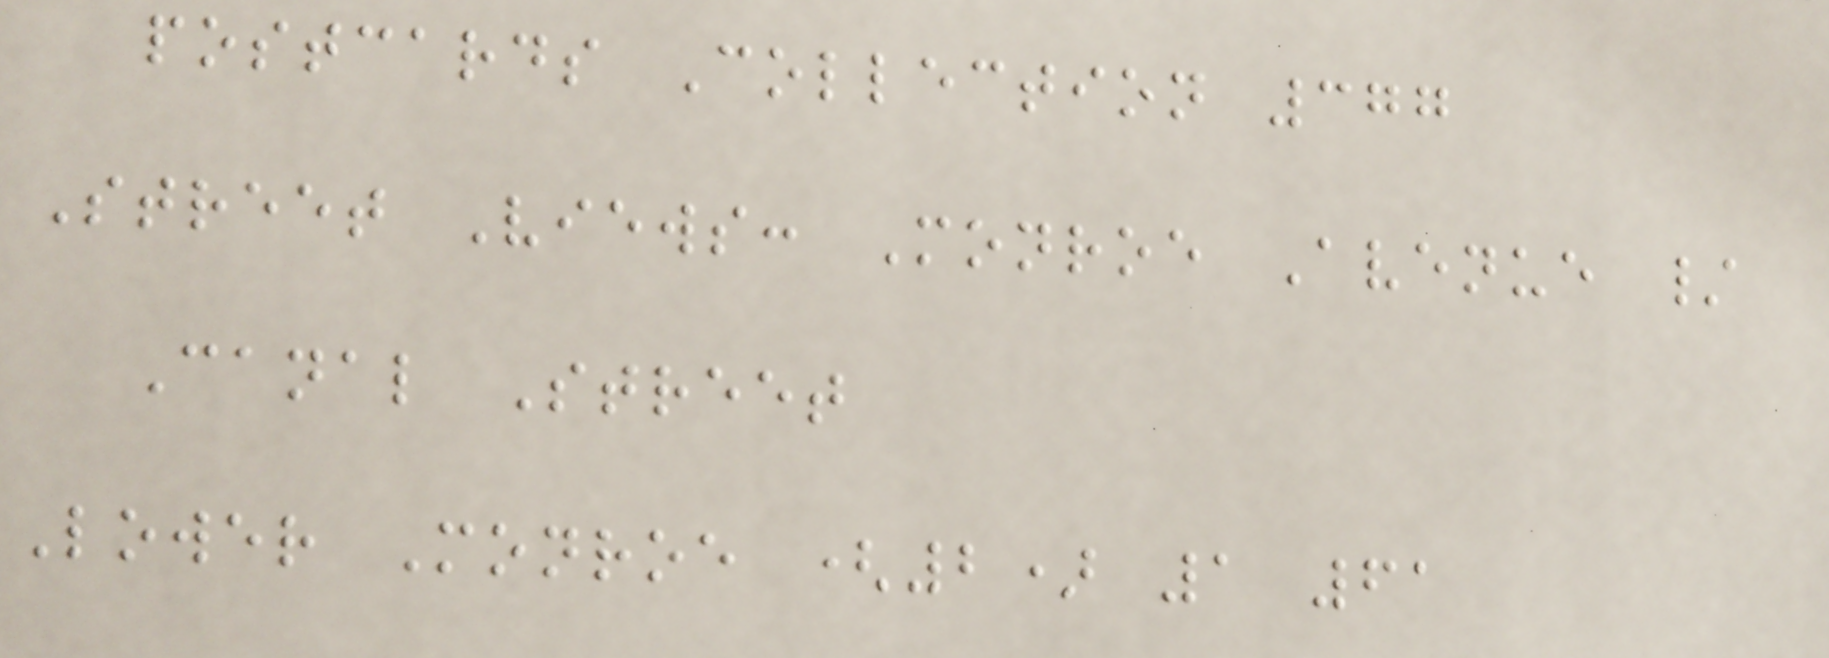postcards Collection 377
Street Views: Monroe Avenue /
Canal Street
Lower Monroe (2) 1 61
